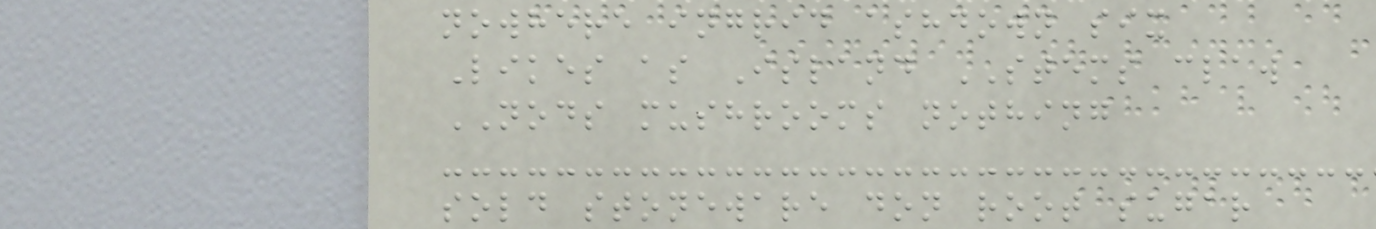nowhere ingrid ashdown six
Likes as Island STEMS claw
NODS mushrooms nothing
sold stoneware don root sugar
